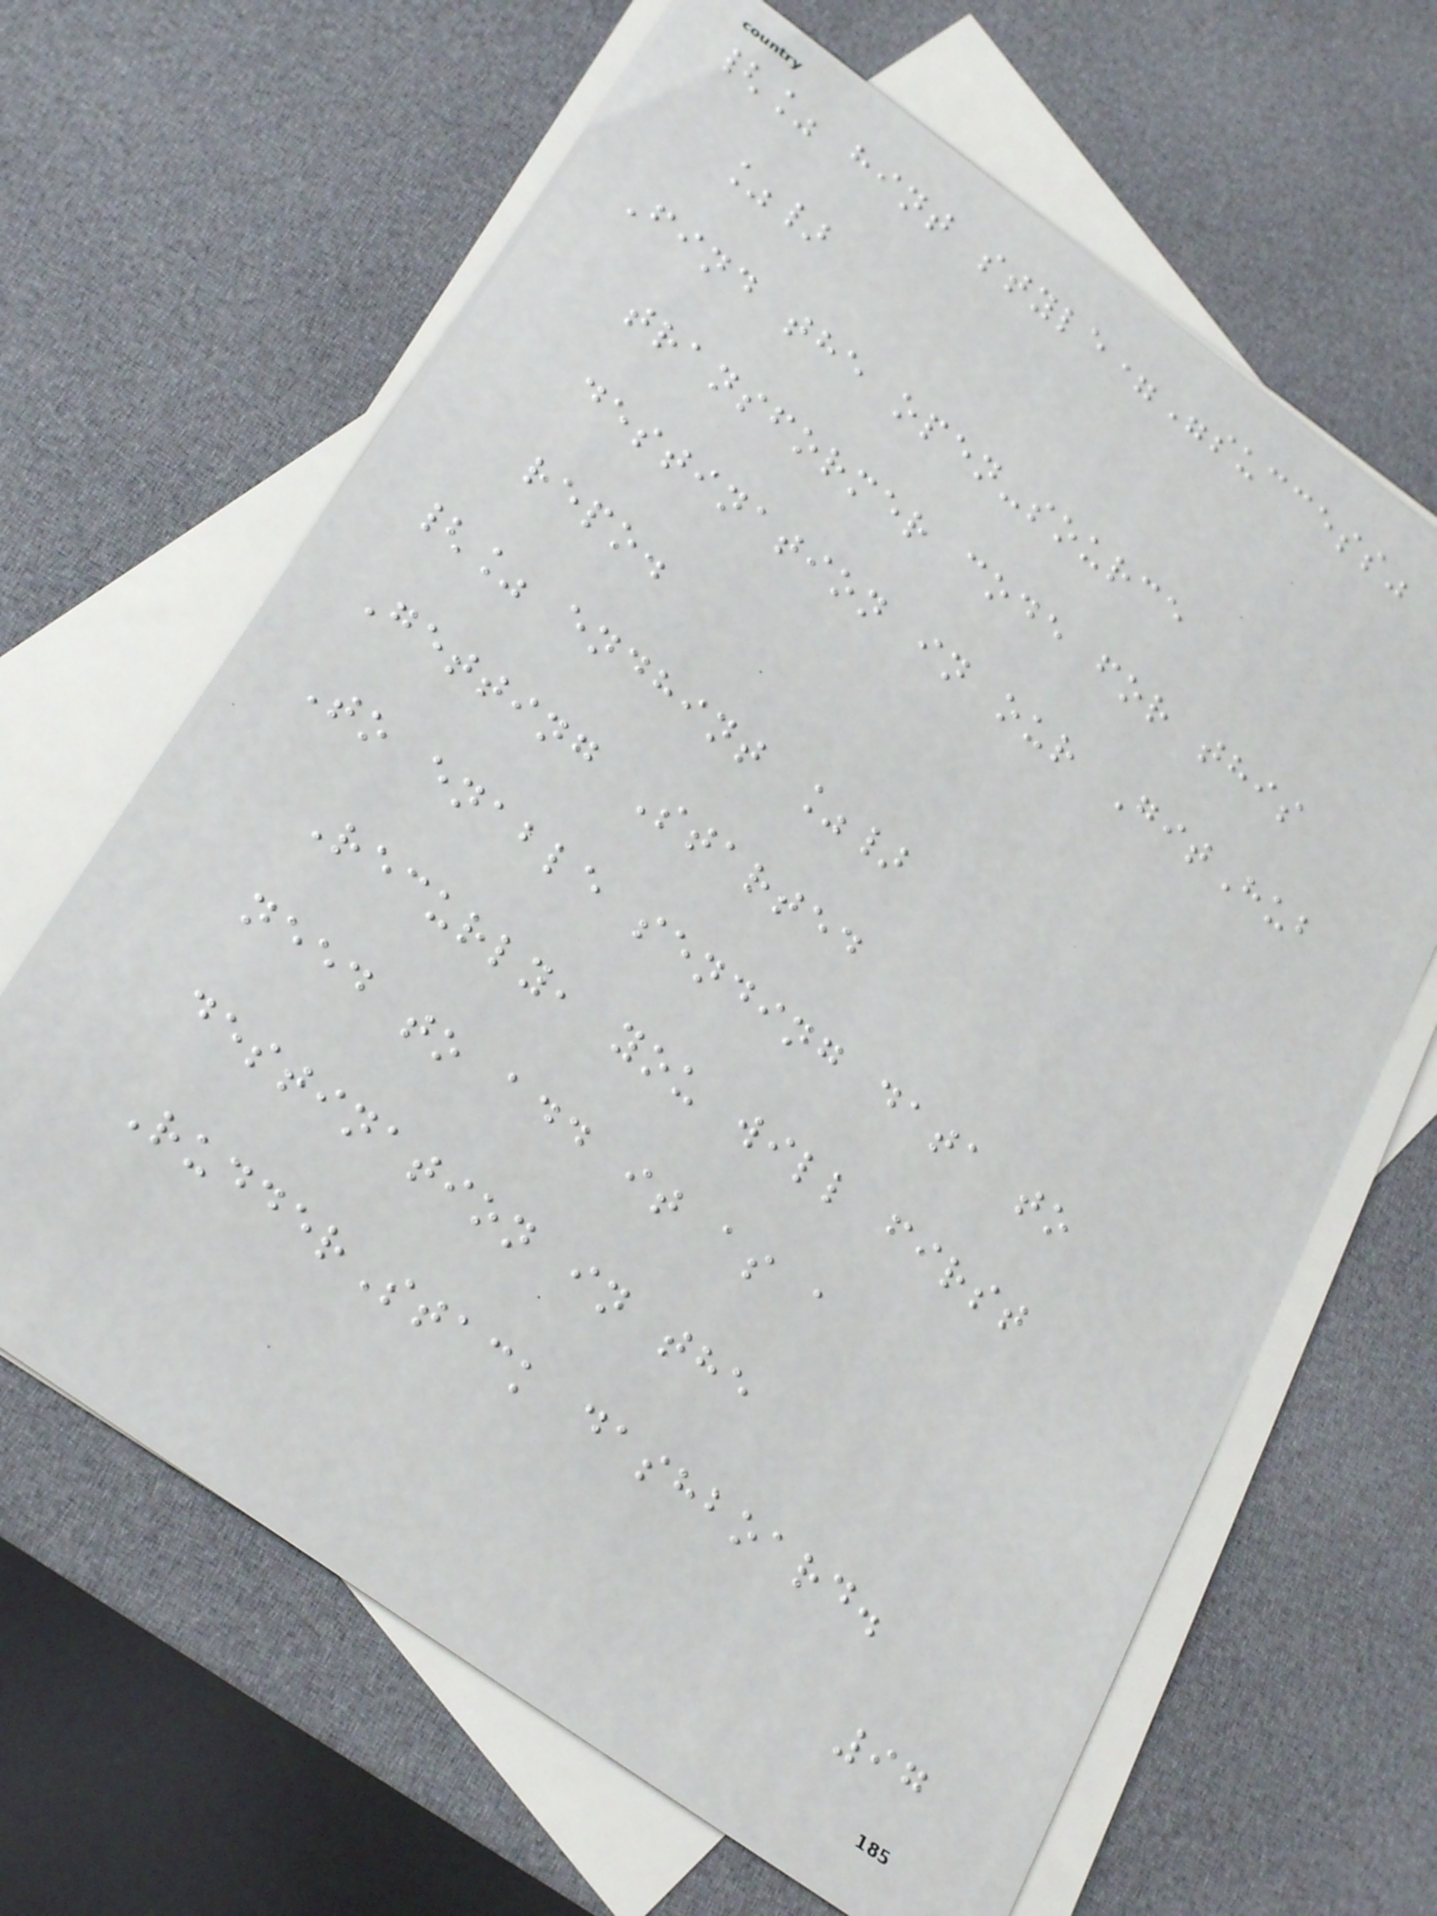{% hint style="success"
%}
Find the open-source
transformer code for this
destination in our GitHub
repo.
{% endhint %}
Getting Started
To enable sending data to
Recurly, you will first
need to add it as a
destination in the
RudderStack dashboard.
97
